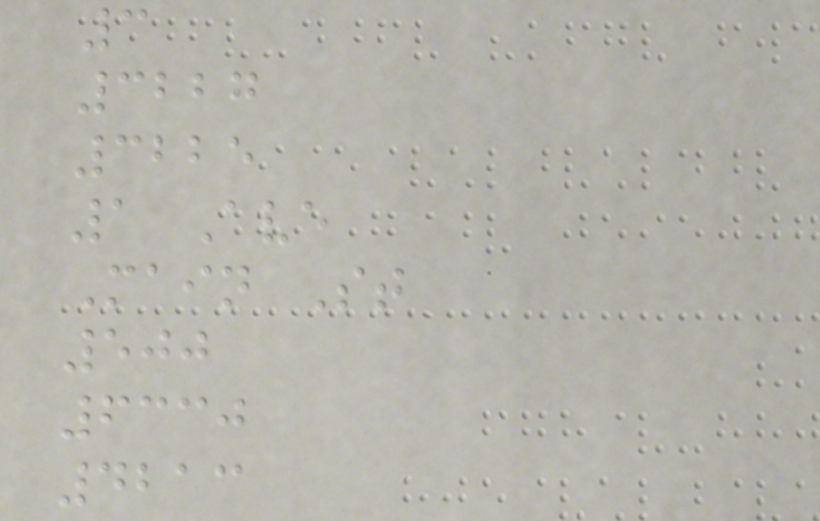3
3227
3225
1 Ave
Main St
500
6330
4213
